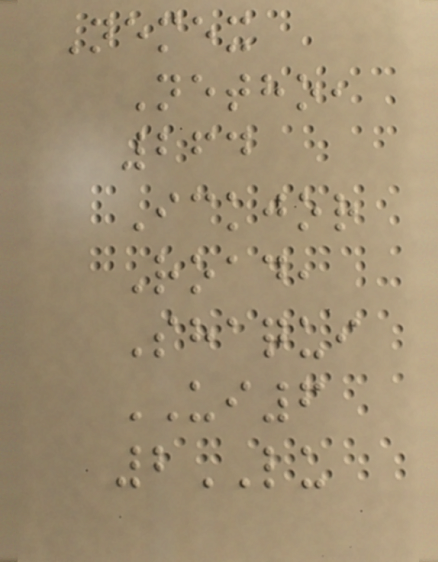Nemex
Netho,
264
Ickjor
Road,
Shaqui
UI6
2LU
